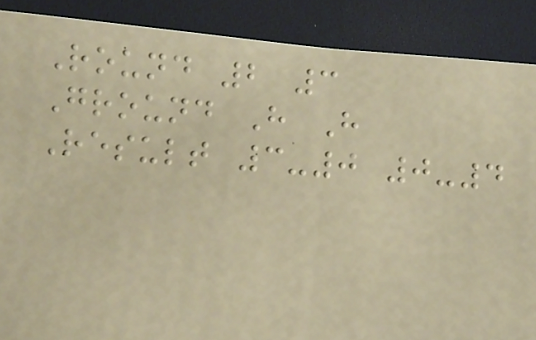Round 2 3
Ground H H
Result 3-0 0-4
